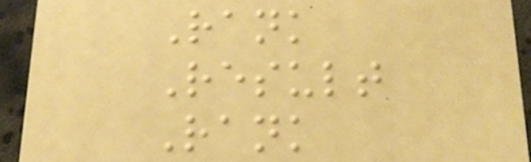Rank
Result
Rank
